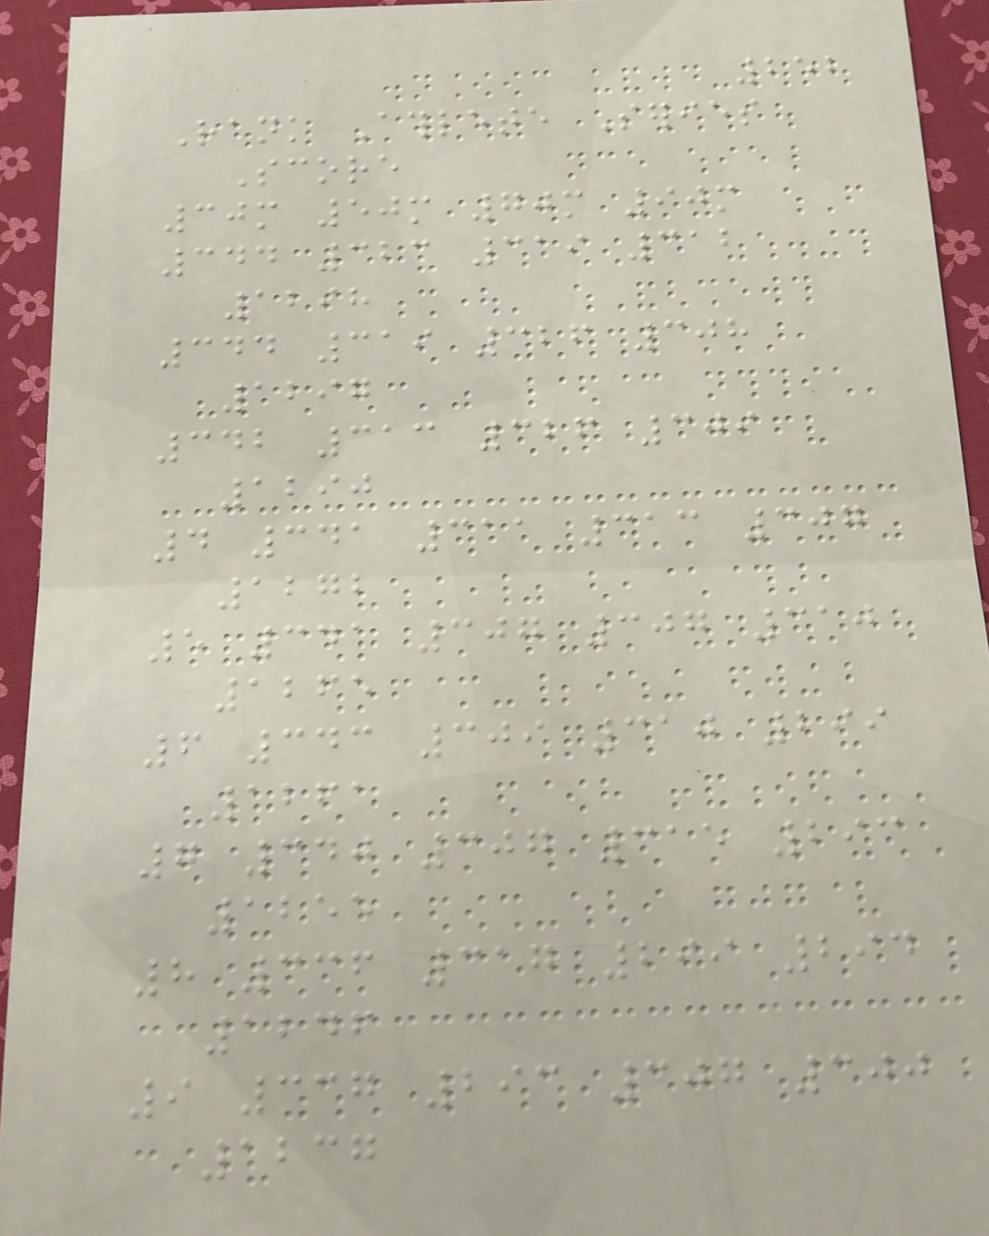252
Rank Athlete Series
Score
30m 50m 70m 90m
344 323 319 312
1298
344 319 326 308
1297
342 313 326 309
1290
4 341 311 313 307
1272
5 341 307 307 310
1265
6 343 309 310 299
1261
7 340 307 315 293
1255
8 336 317 299 294
1246
9 337 293 307 300
1237
